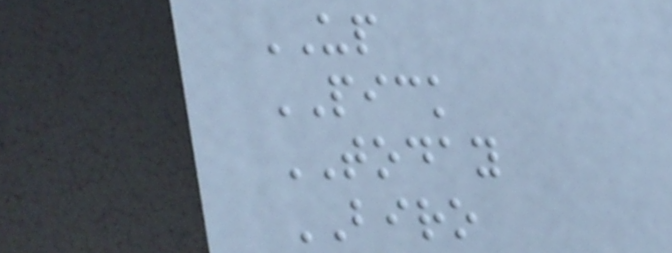UP
PICK
TODAY
BIRO
